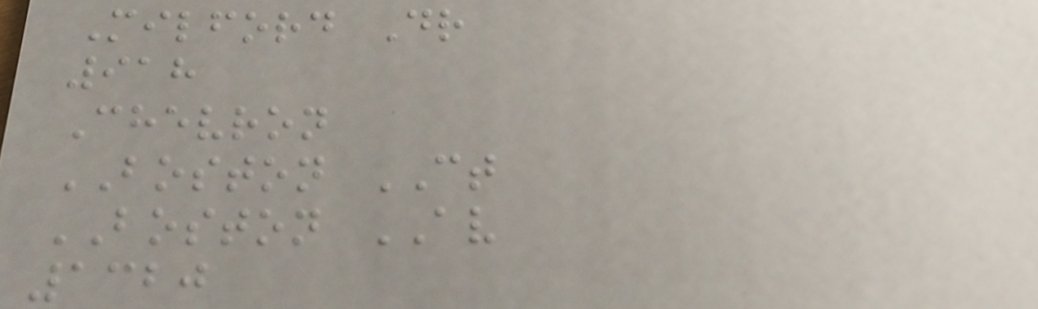Milford Dr
918
Chevron
BOSTON CT
BOSTON AV
1320
